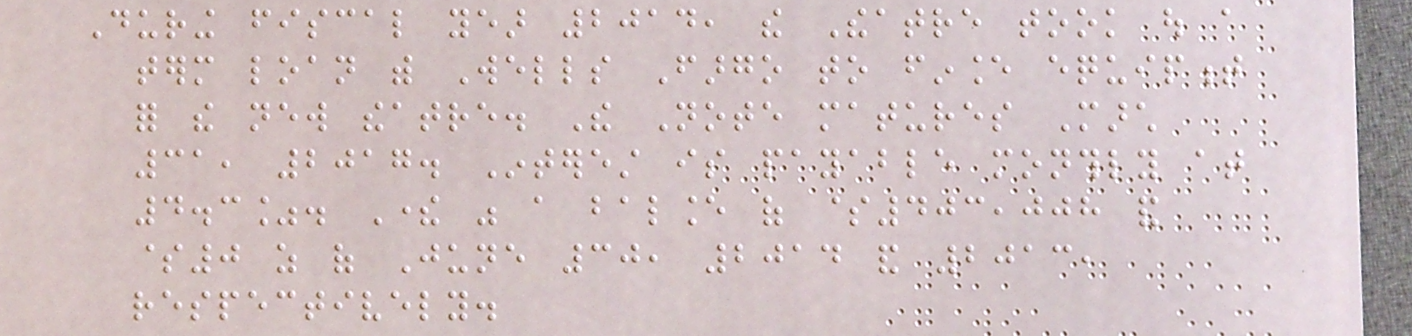During fiscal year 2014, the Theatre took out a
term loan with Wells Fargo to finance equipment
for the new theatre. The Note matures March
31, 2017. Interest is payable monthly at
4.3%. There was a balance of $403,008 and
$0 as of June 30, 2014 and 2013,
respectively.
